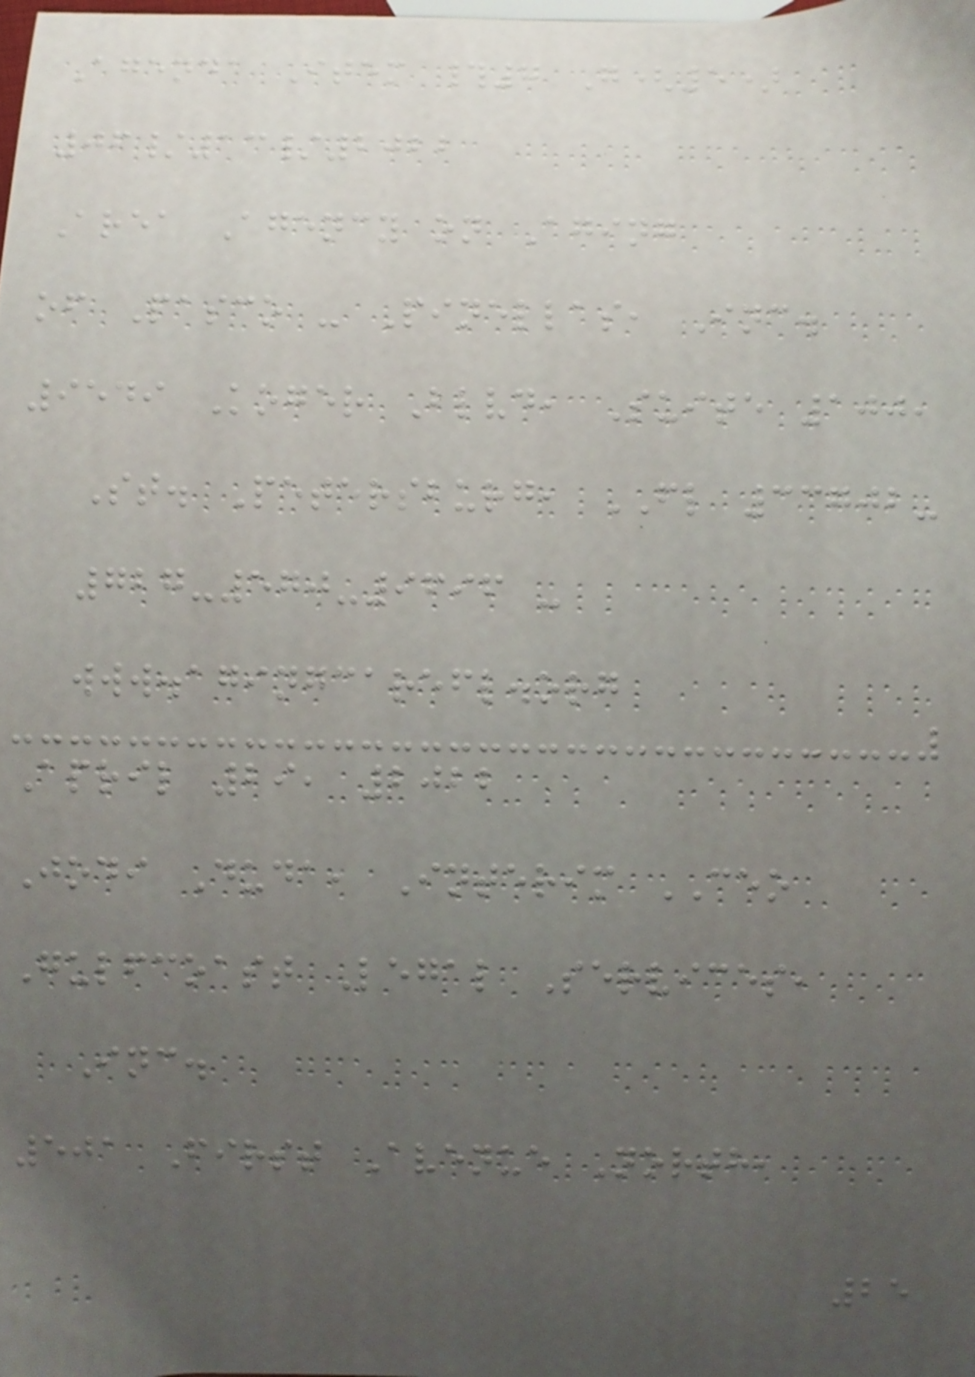Agenda Item #7 G(5)
06/13/2022
Area Agency on Aging
of Pasco - Pinellas, Inc.
9549 Koger Blvd, Suite 100,
St. Petersburg, FL 33702-
727-570-9696 -
www.agingcarefl.org
April 29, 2022
Jodi Duda, Interim CEO
Gulfcoast Legal Services,
Inc.
501 First Avenue North,
25
